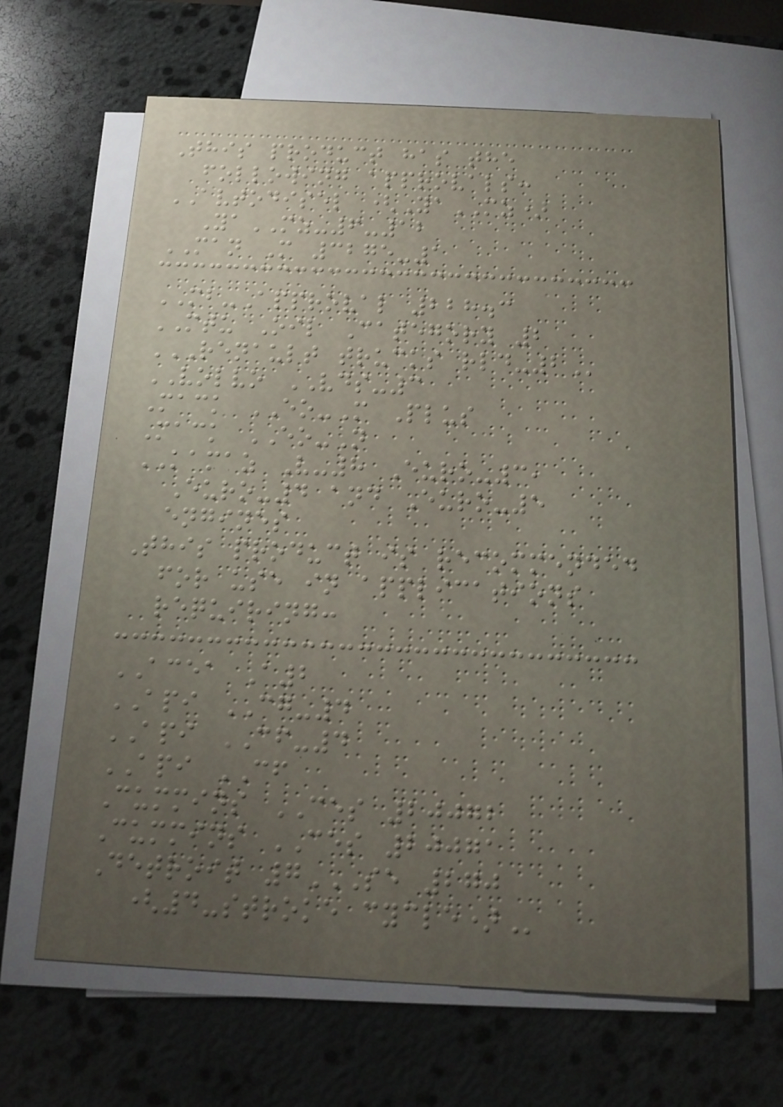This product has the
following approvals:
AVTODISEL (YaMZ)
YaMZ-6-12
MAN M 3275-1
MB-Approval 228.3
MTU Oil Category 2
RENAULT TRUCKS RLD-2
VOLVO VDS-3
Mack EO-M Plus
Mack EO-N
KAMAZ V-8 Euro-3,
Euro-4 and Euro-5
engines
This product is recommended
for use in applications
requiring:
ACEA A2
API CG-4
API CF-4
API CF
Cummins CES 20072
Cummins CES 20071
Detroit 7SE 270
(4-STROKE CYCLE)
